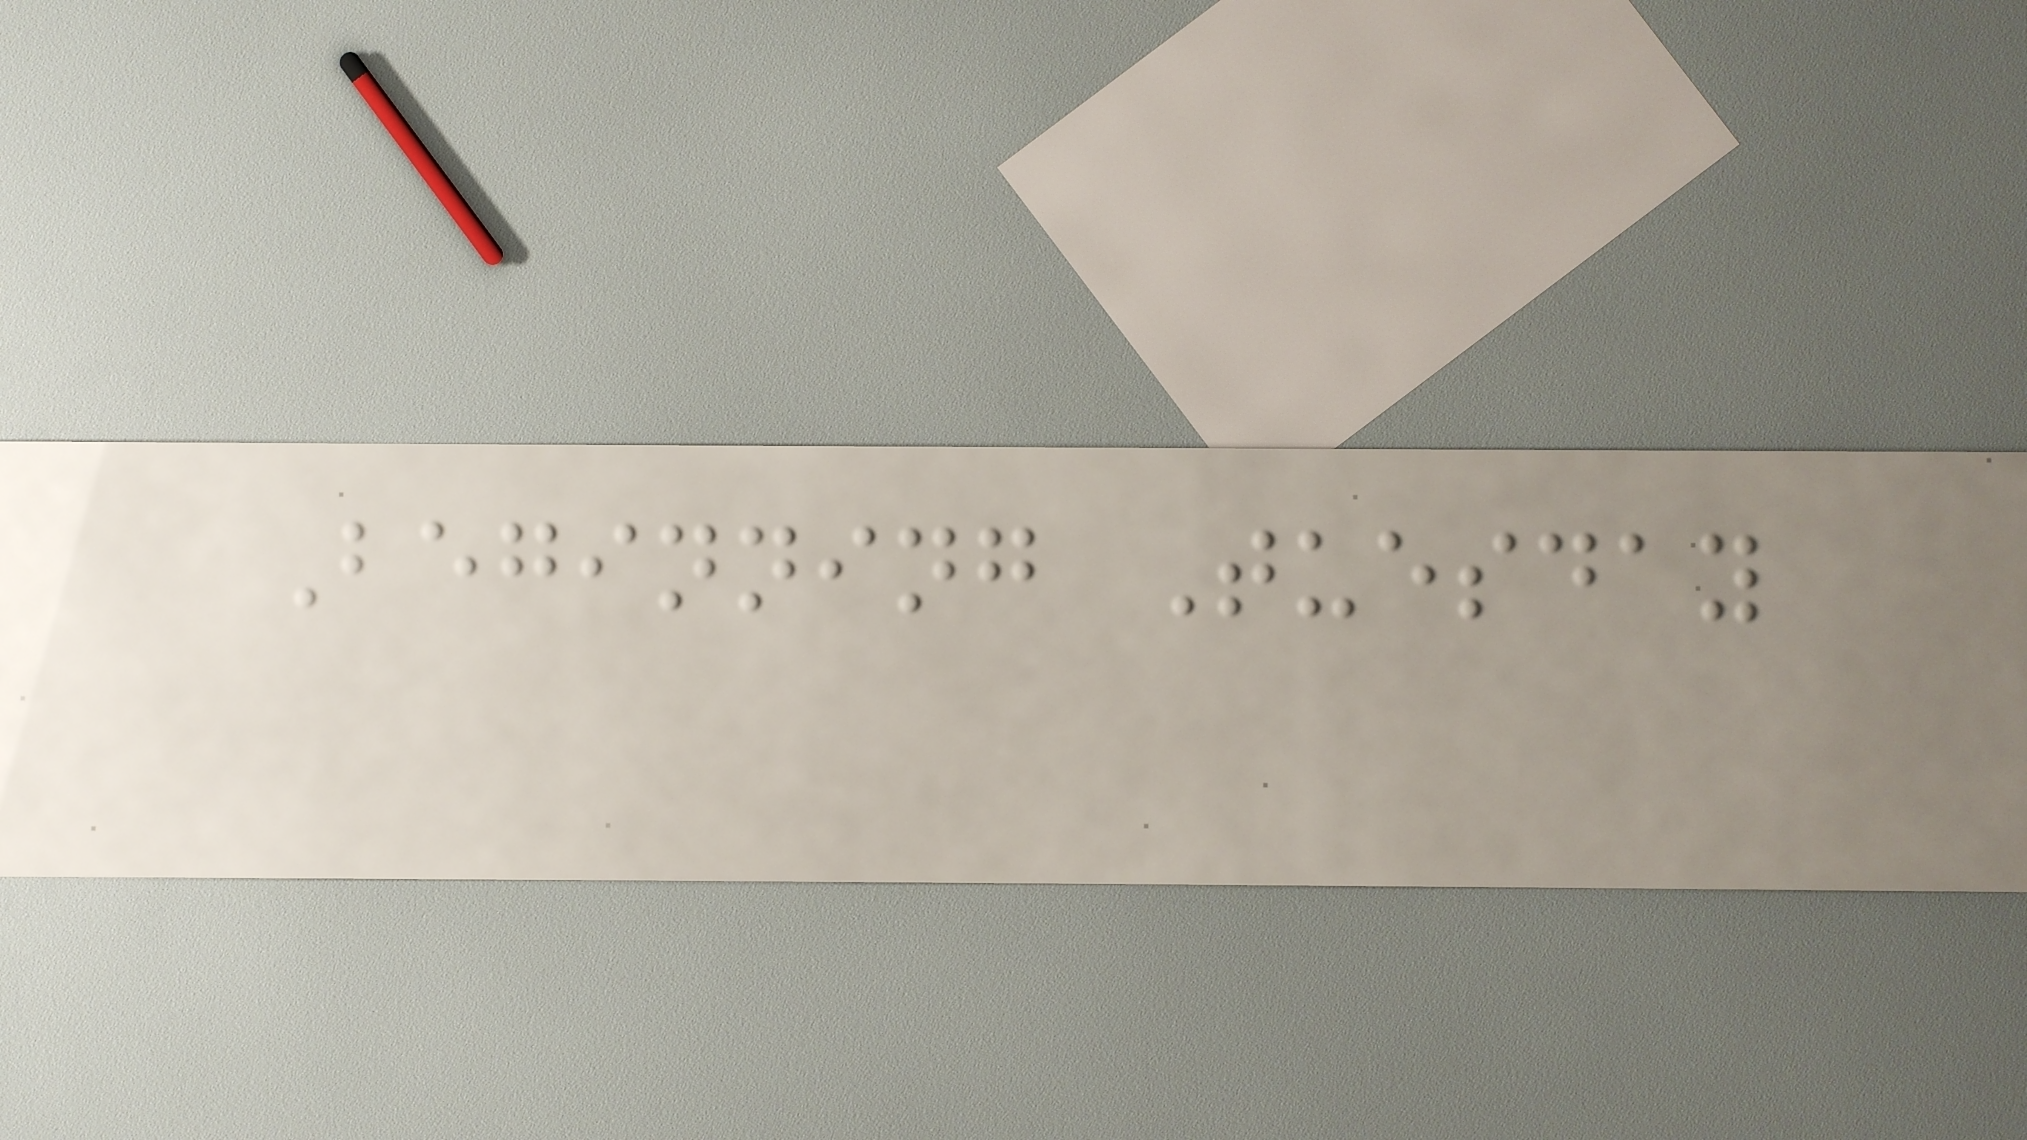Beginning Tuesday
